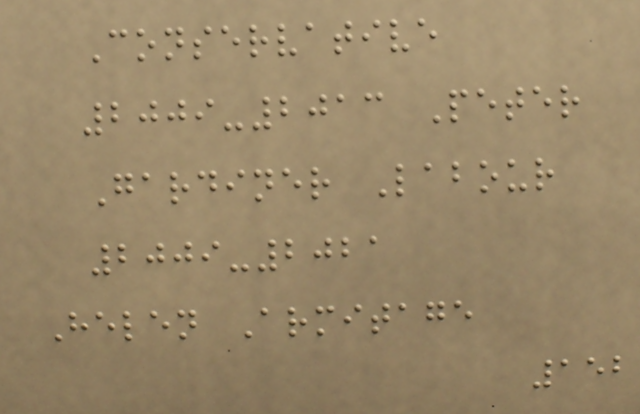Conservative
2009-2013 Peter
Gardiner Labour
2009-2021
Helen Armitage
152
